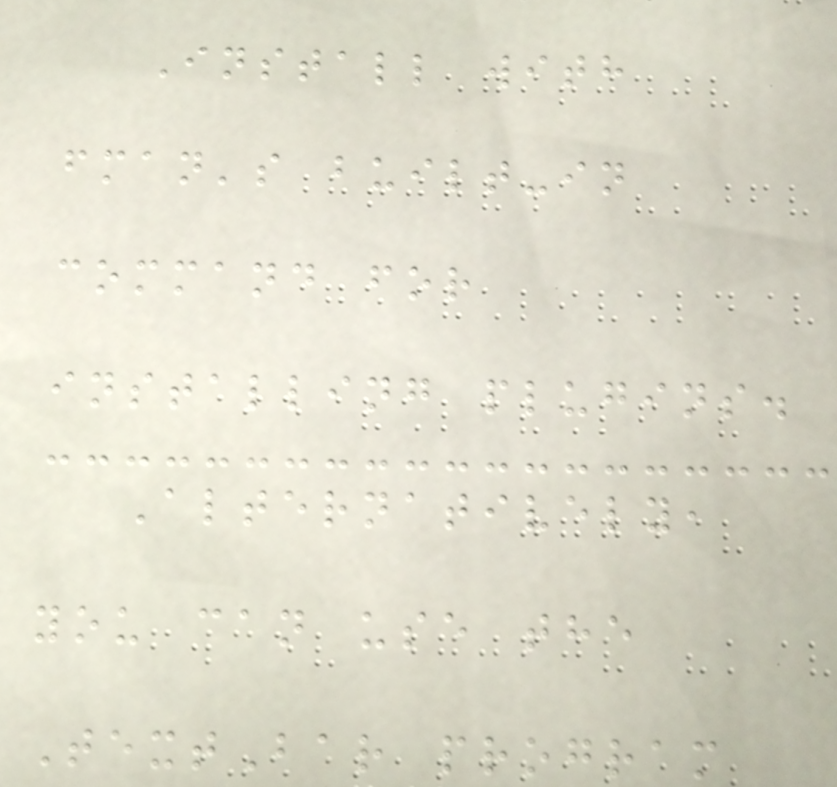Install with
fman's built-in
command for
installing plugins.
Alternatively,
you can use the
TextBar program
